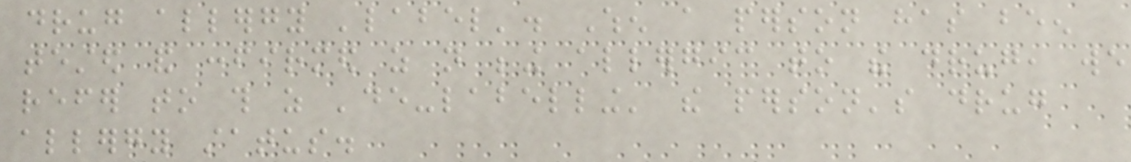drug allergy 'label'. When a person has been
tested and confirmed as not being allergic to the drug, we
refer to this as 'de-labelling' the person's drug
allergy status.
